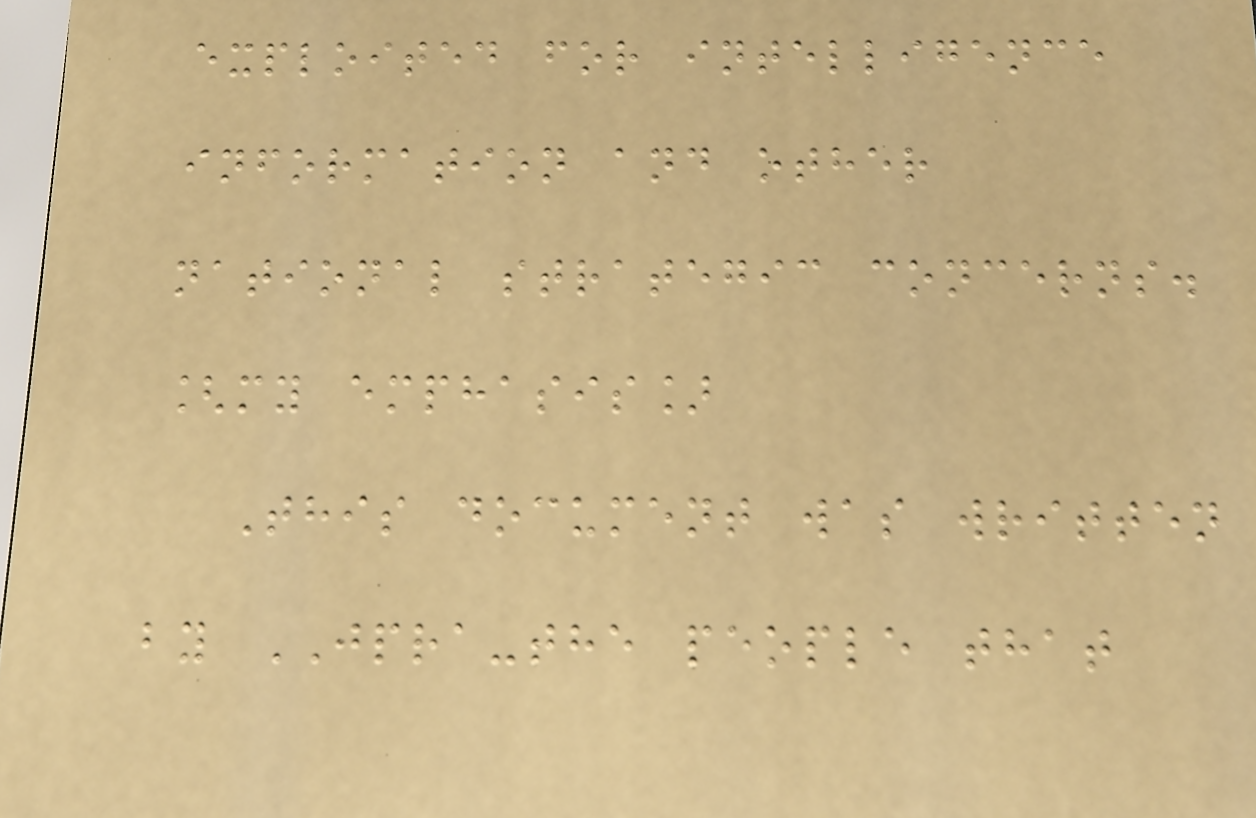exploited for intelligence
information and other
national strategic concerns.
[my emphasis]
This document was written
by JPRA-the people that
